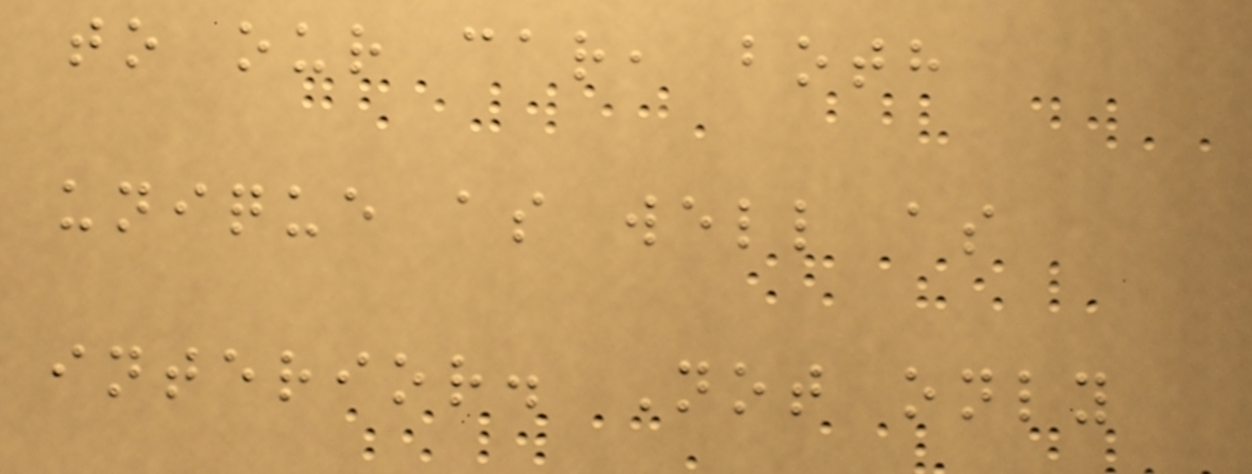to our car, both
unique as well as
interior. Not only
